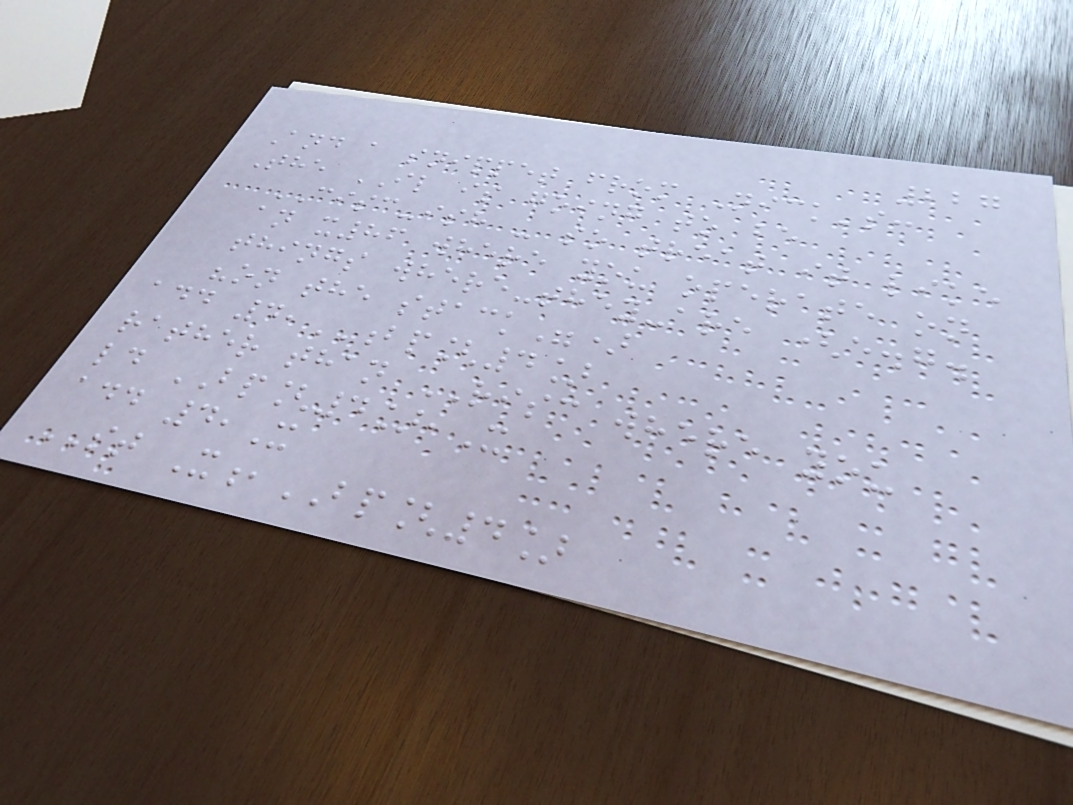227
And a snippet from Nick's:
The IL is going to be
CISC-ish - so treat it like
an x86 where you operate on
things where-they-are (e.g.
"on the stack")
add 4,BP[4]
rather than RISC where you
ld BP[4],X
add 4,X
ST X,BP[4]
